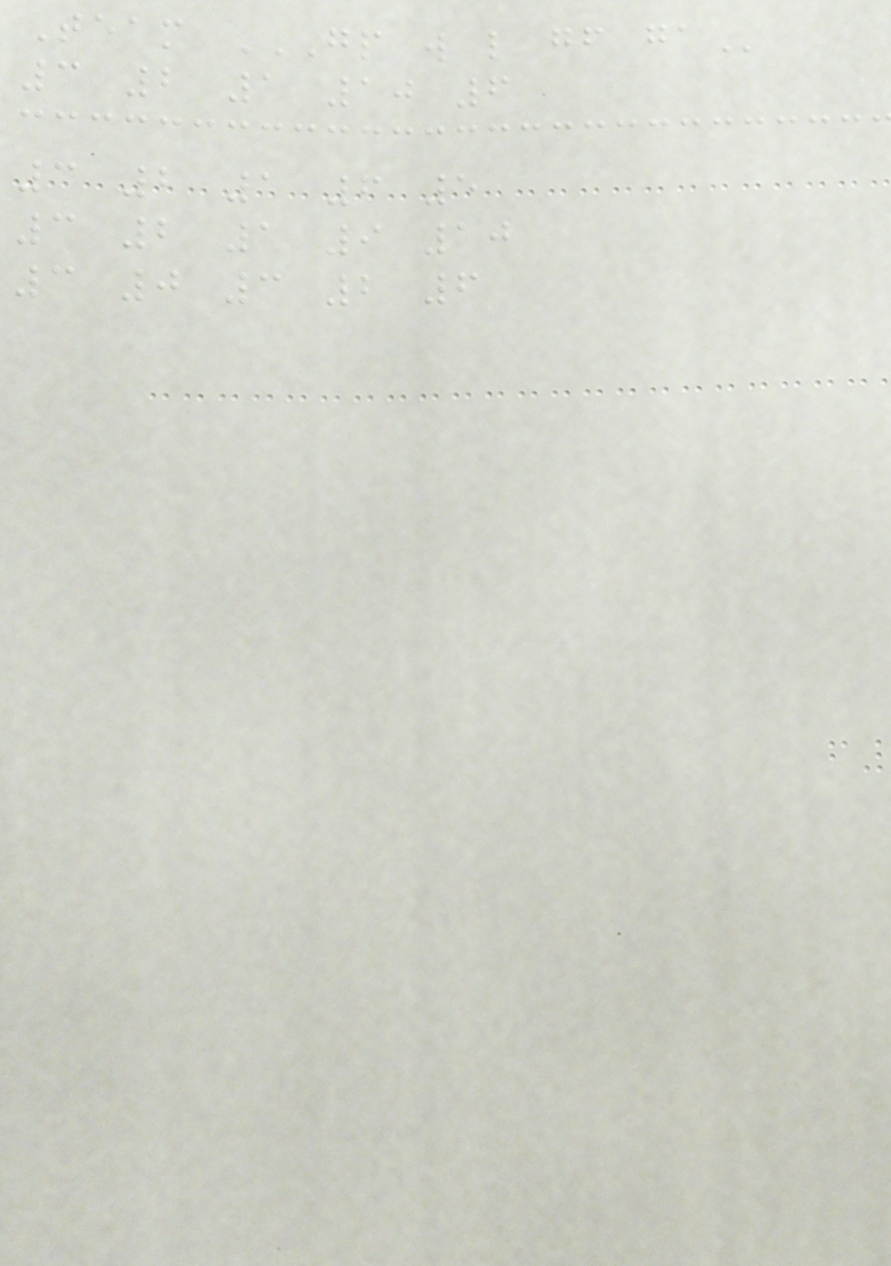Team GP W L GF GA
3 2 1 10 6
3 2 1 6 5
3 2 1 9 10
3 0 3 2 6
